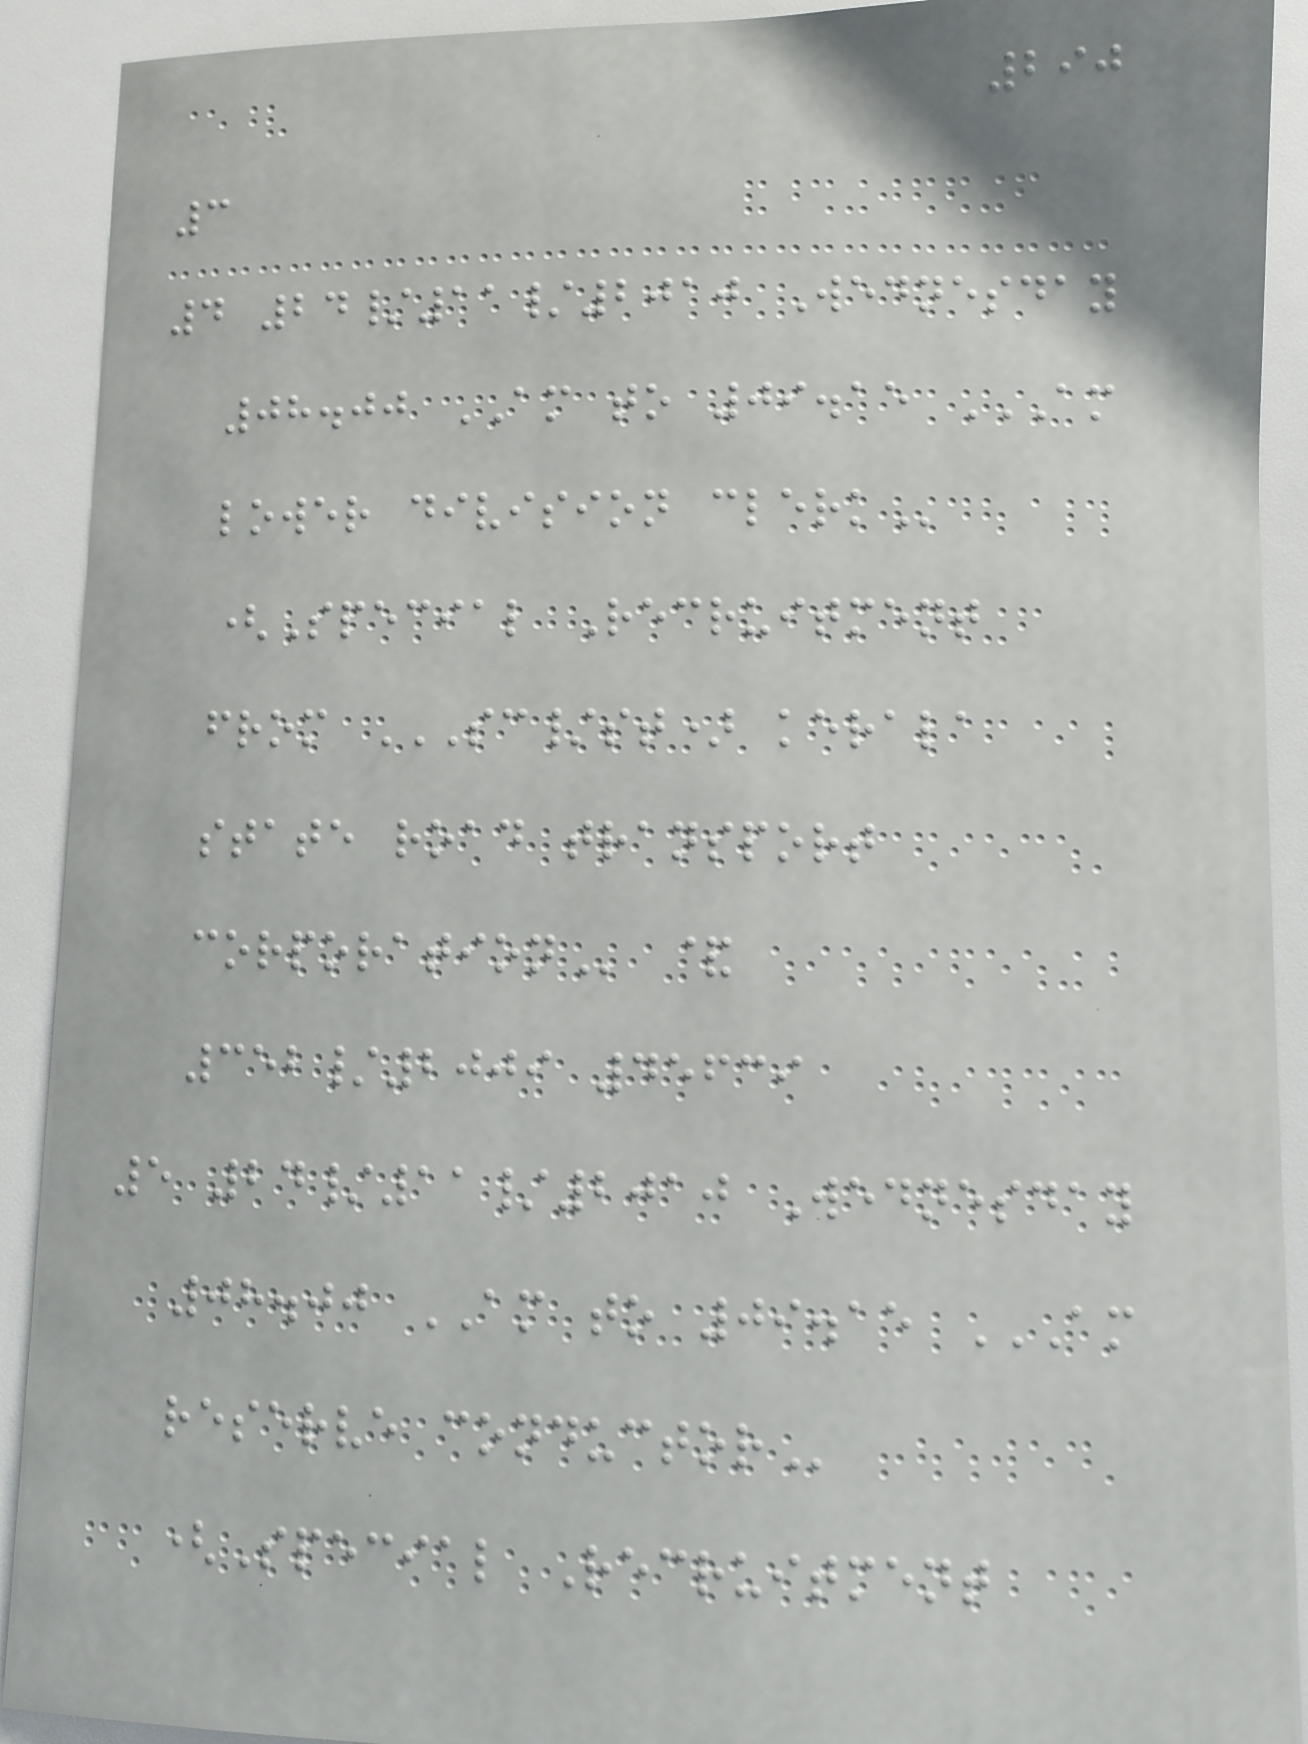290
3
4 24/11/2010 Wednesday
08.00 AM to 09.15 AM
LOWER DIVISION CLERK
(Special Recruitment
from SC/ST) KERALA
STATE ROAD TRANSPORT
CORPORATION &
352/2009 45639
5 24/11/2010 Wednesday
08.00 AM to 09.15 AM
RESERVE CONDUCTOR
(Special Recruitment
